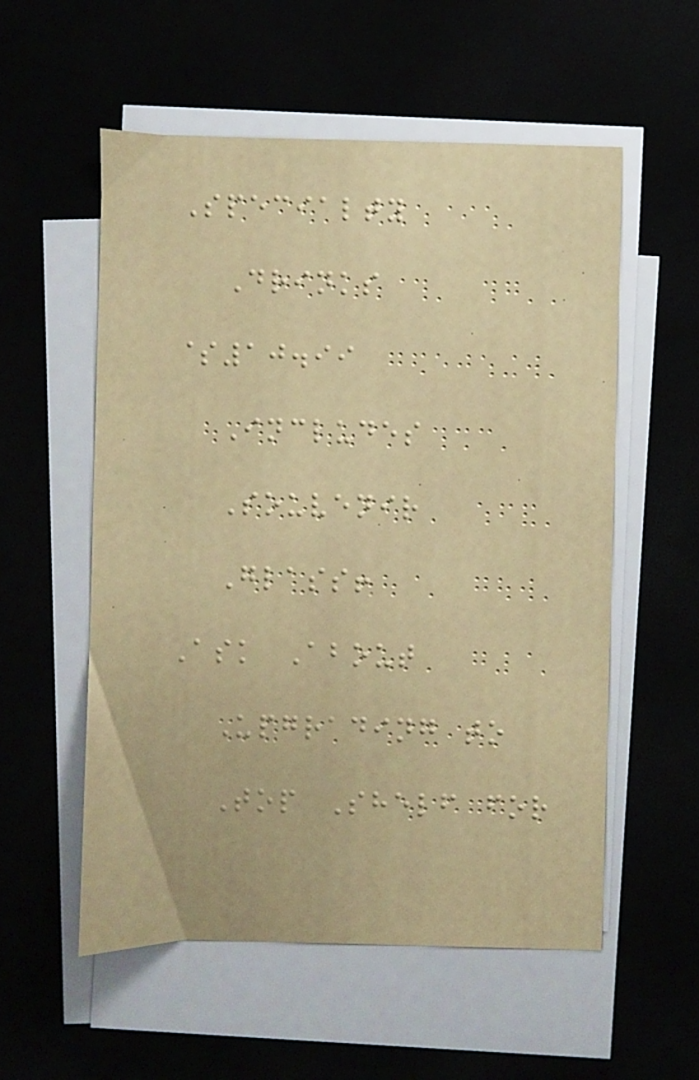Specialty
Drinks
$10.99
Includes
Souvenir
Glass!
Ask About
Upgrading to
Top Shelf for
